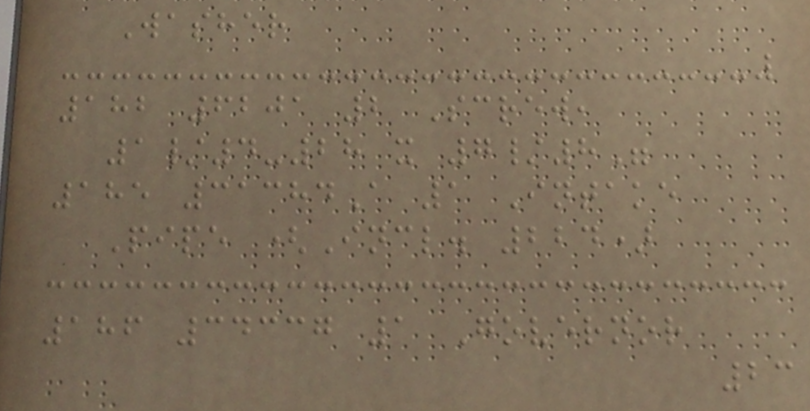Washer
182 6201 2 Screw,
1/4-28 x 7/8"
185 31384A 1 Intake
Pipe (Incl. 224)
186 34337 1 Governor
23
